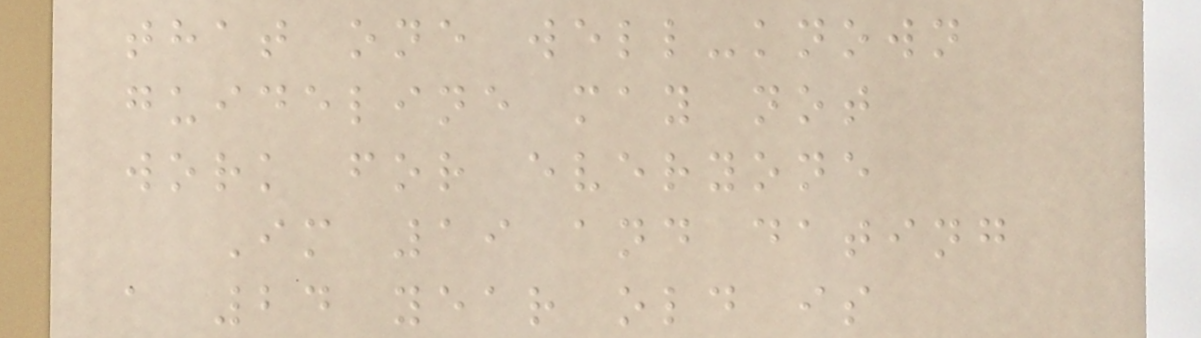that one well-known
guideline may not
work for everyone
Im 19 and dating
a 24 year old is
